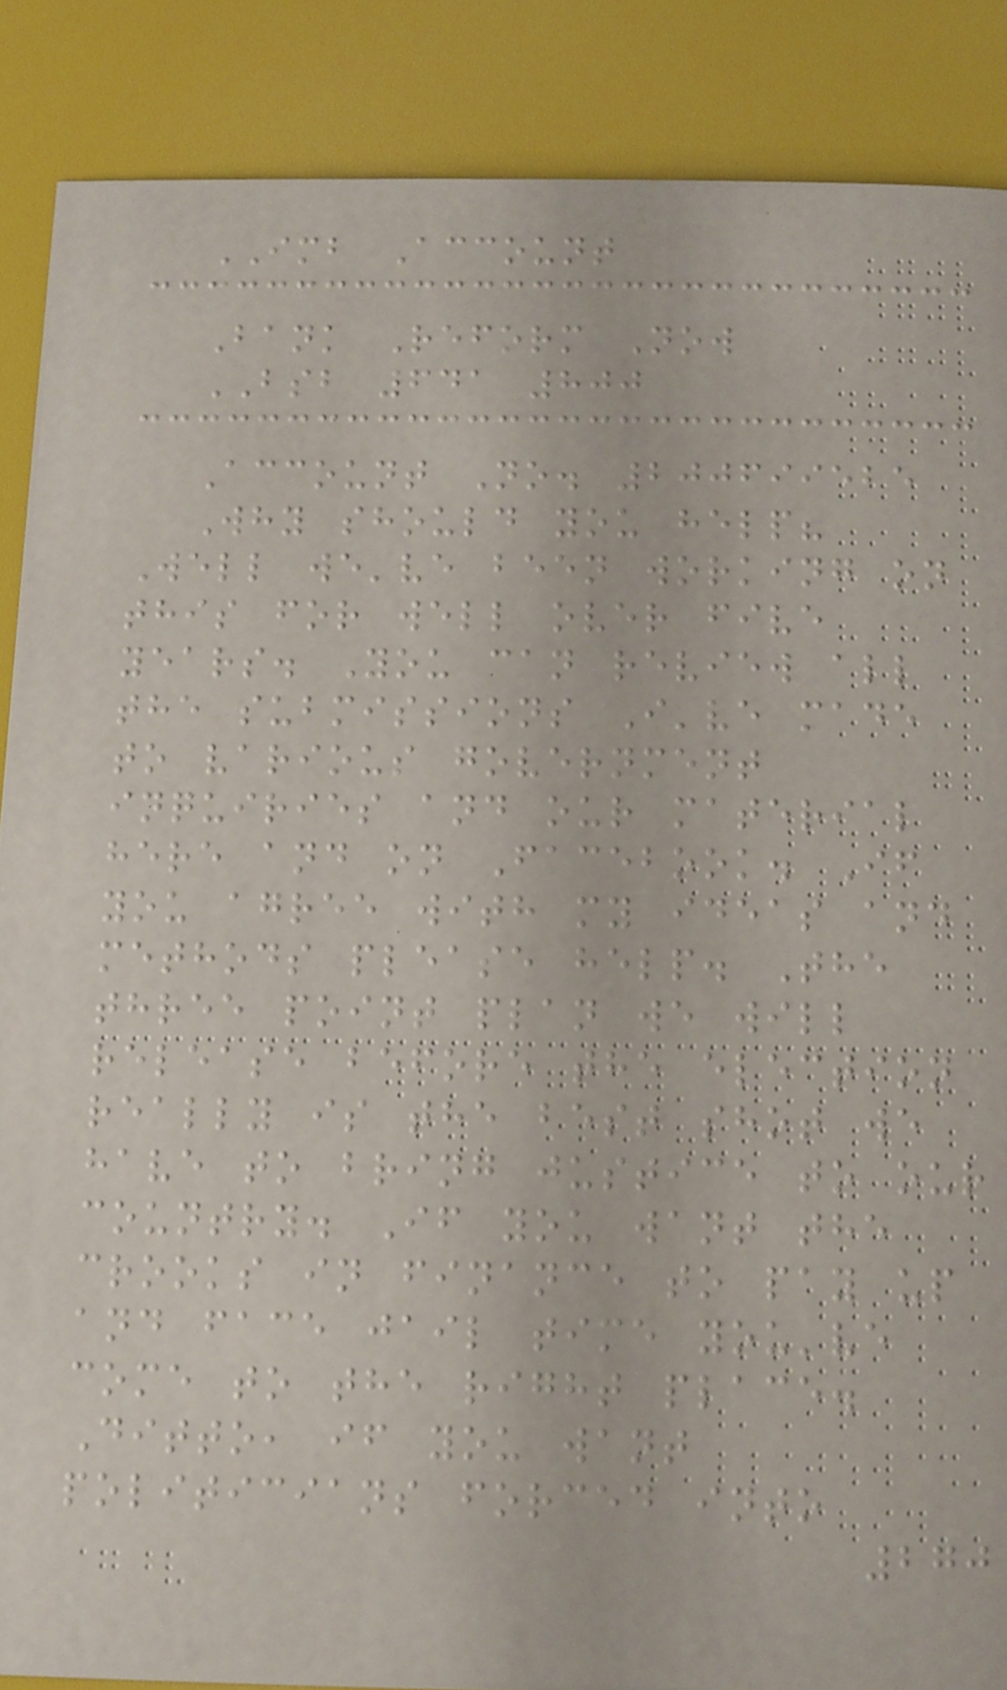IMB Account
Bank Reform Now
BSB 641 800
Account No. 200699525
Why should you help?
Well we've been working on
this for well over five
years. You can review all
the submissions I've made
to various government
inquiries and our material
here and on Facebook. If
you agree with my ideas and
methods please help. The
three point plan we will
release before the election
really is the best shot we
have to bring justice to our
country. If you want the
crooks in finance to pay up
and face jail time you've
come to the right place.
Ditto, if you want
politicians forced into
270
